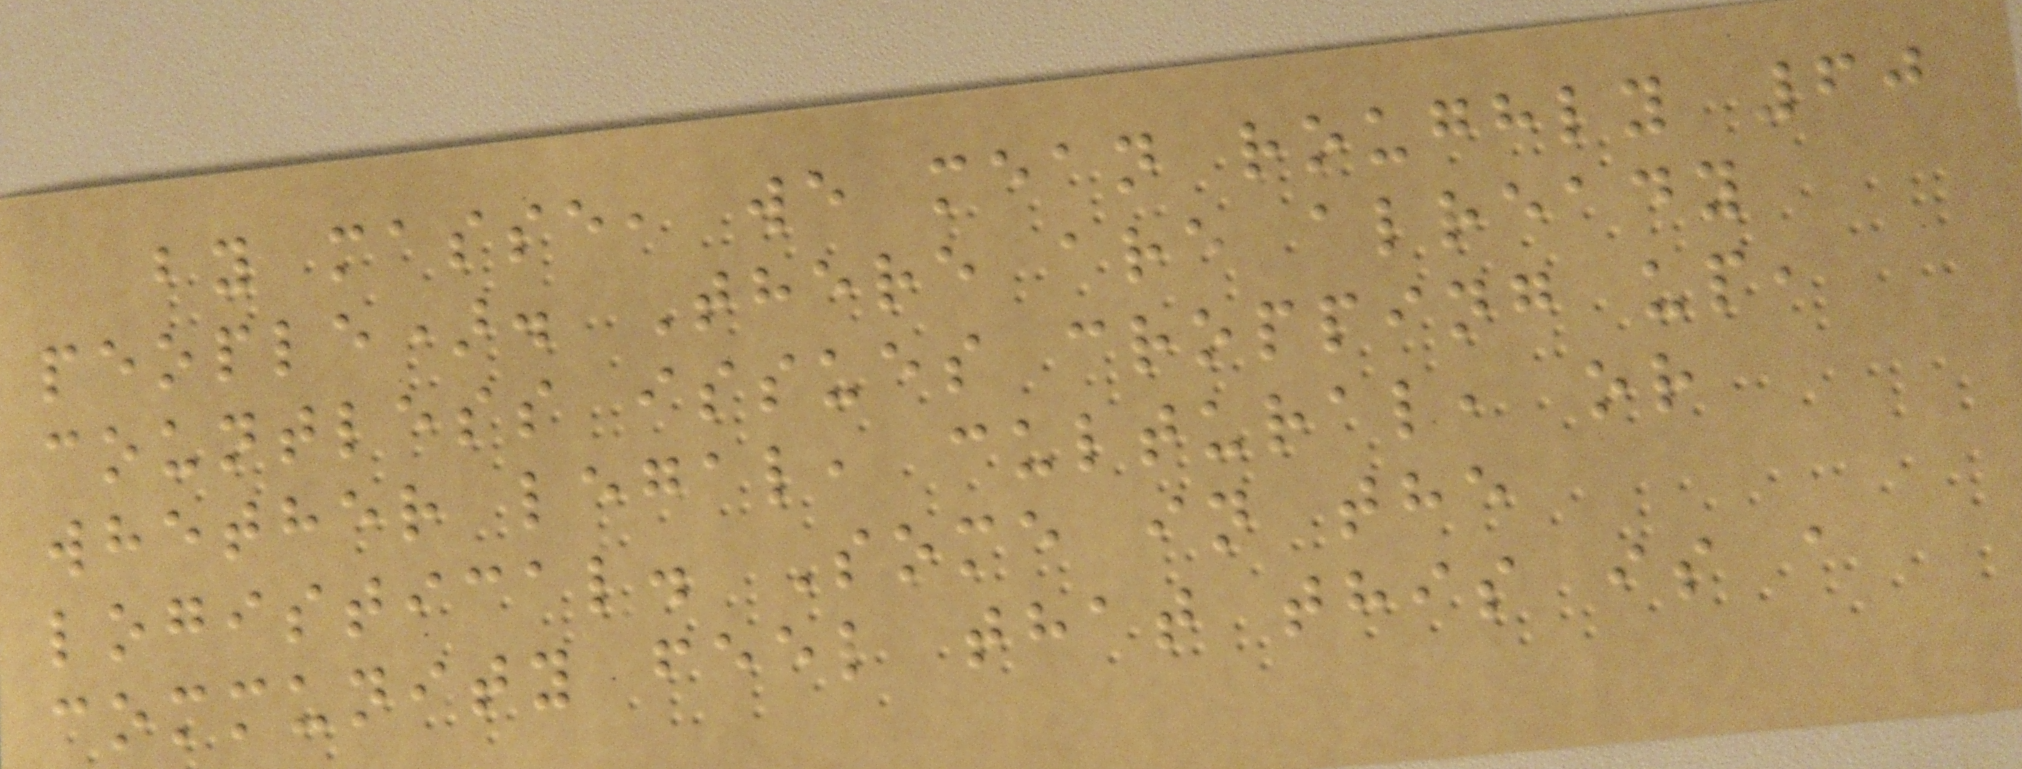by masse, we mean roughly 60
people). There are already
countless issues cropping up,
whether legal, cultural, or
logistical. Some in the
community feel that this is a
